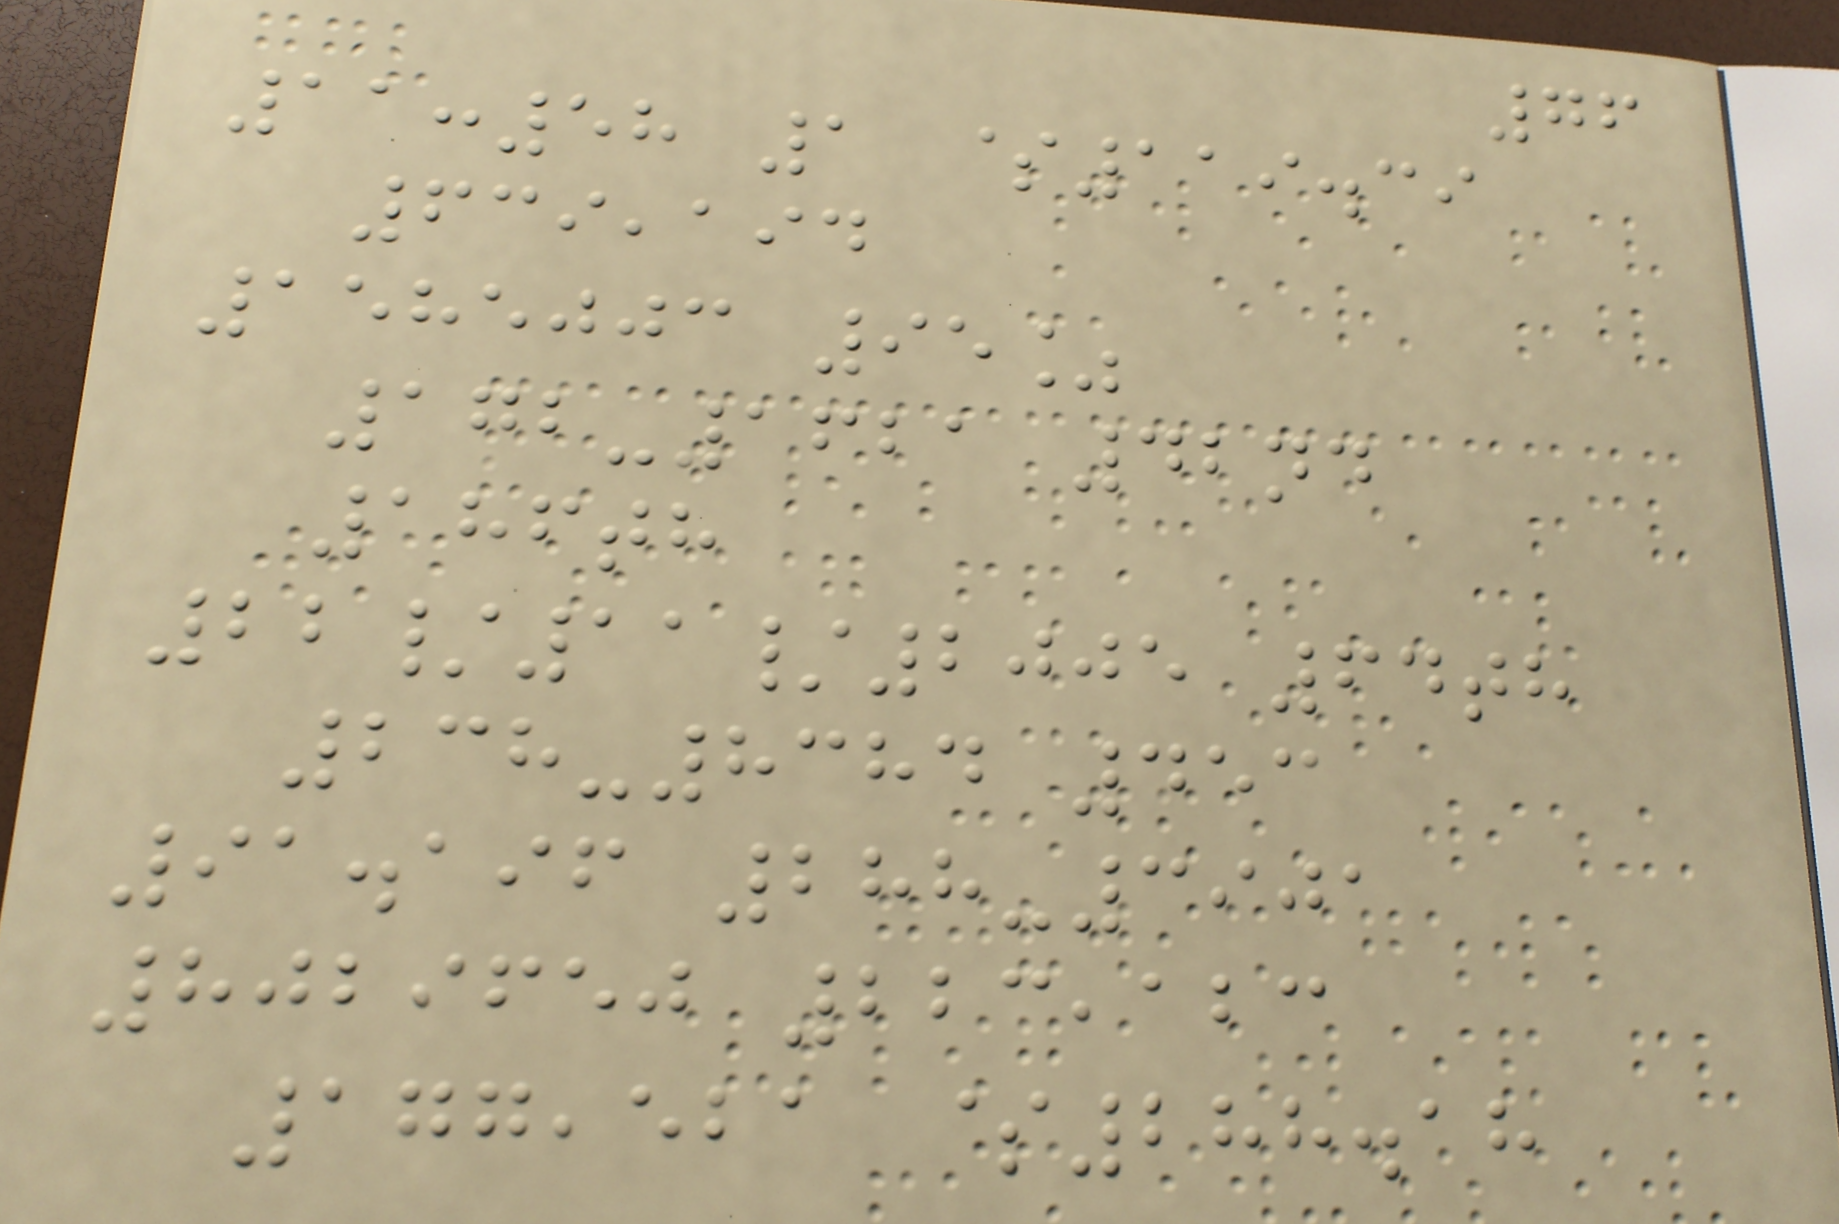76
11:58 1 $119.39
639,194
1585003 95%
172-1621 42nd
186th
22/11/2005 64th
238-8384 453
91.196 288-3901
8029650 223,123
177,521 $288.18
